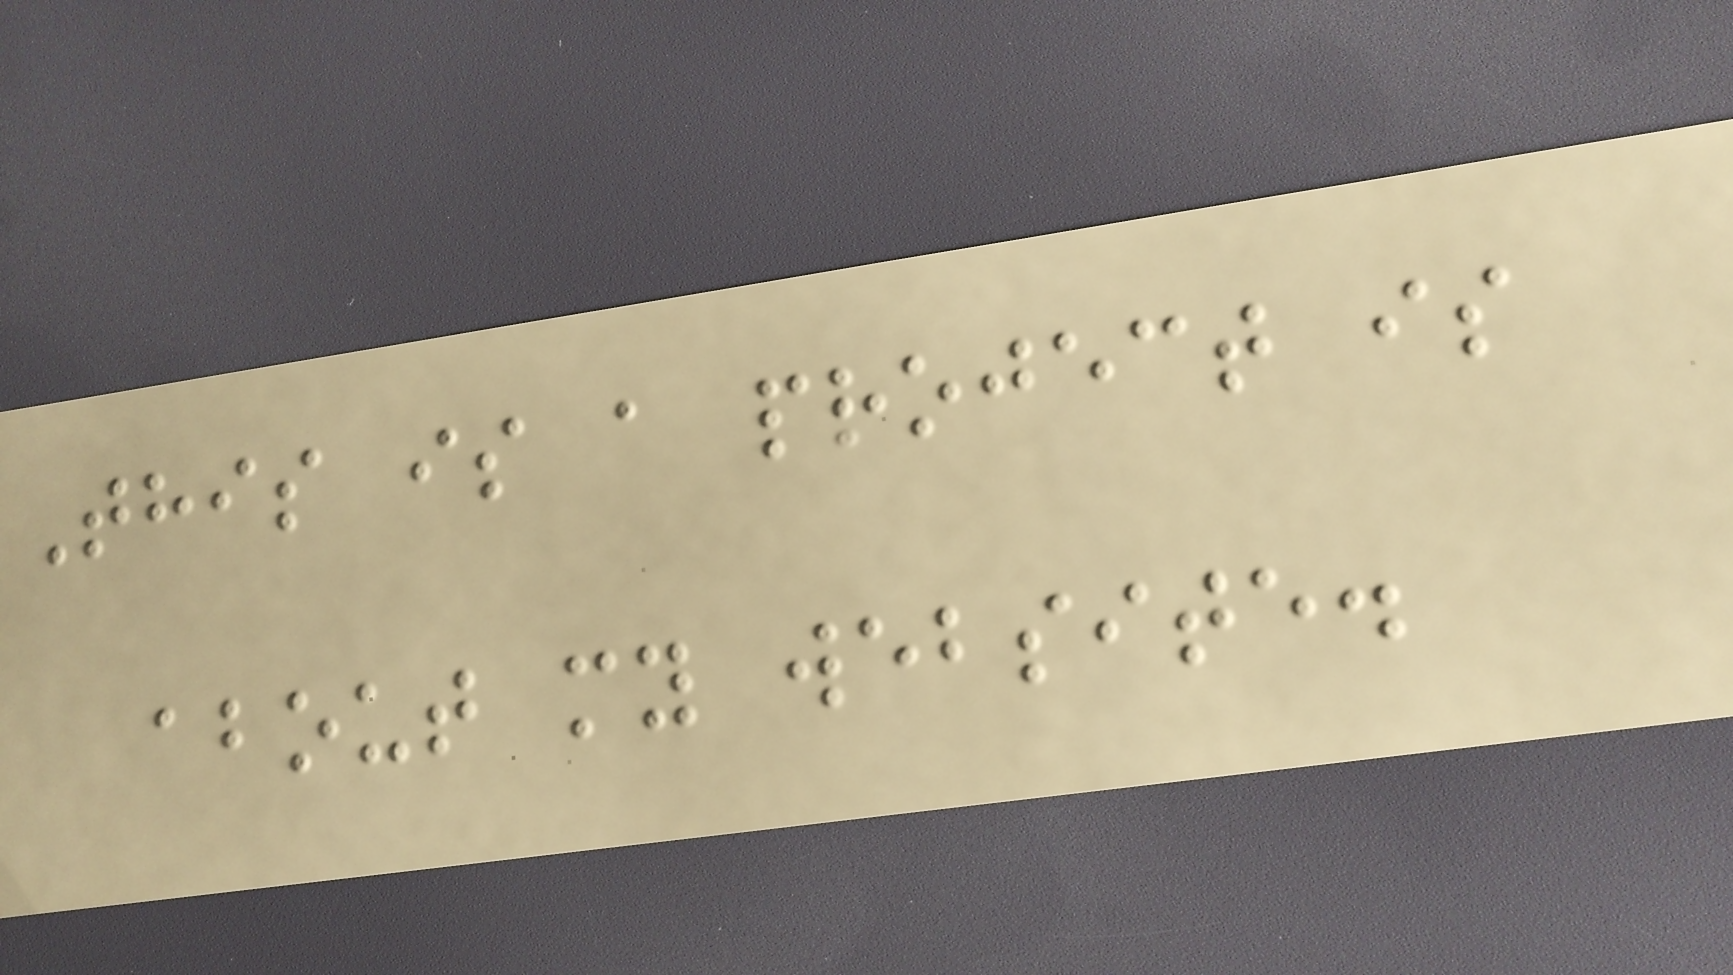This is a project is
about my website.
